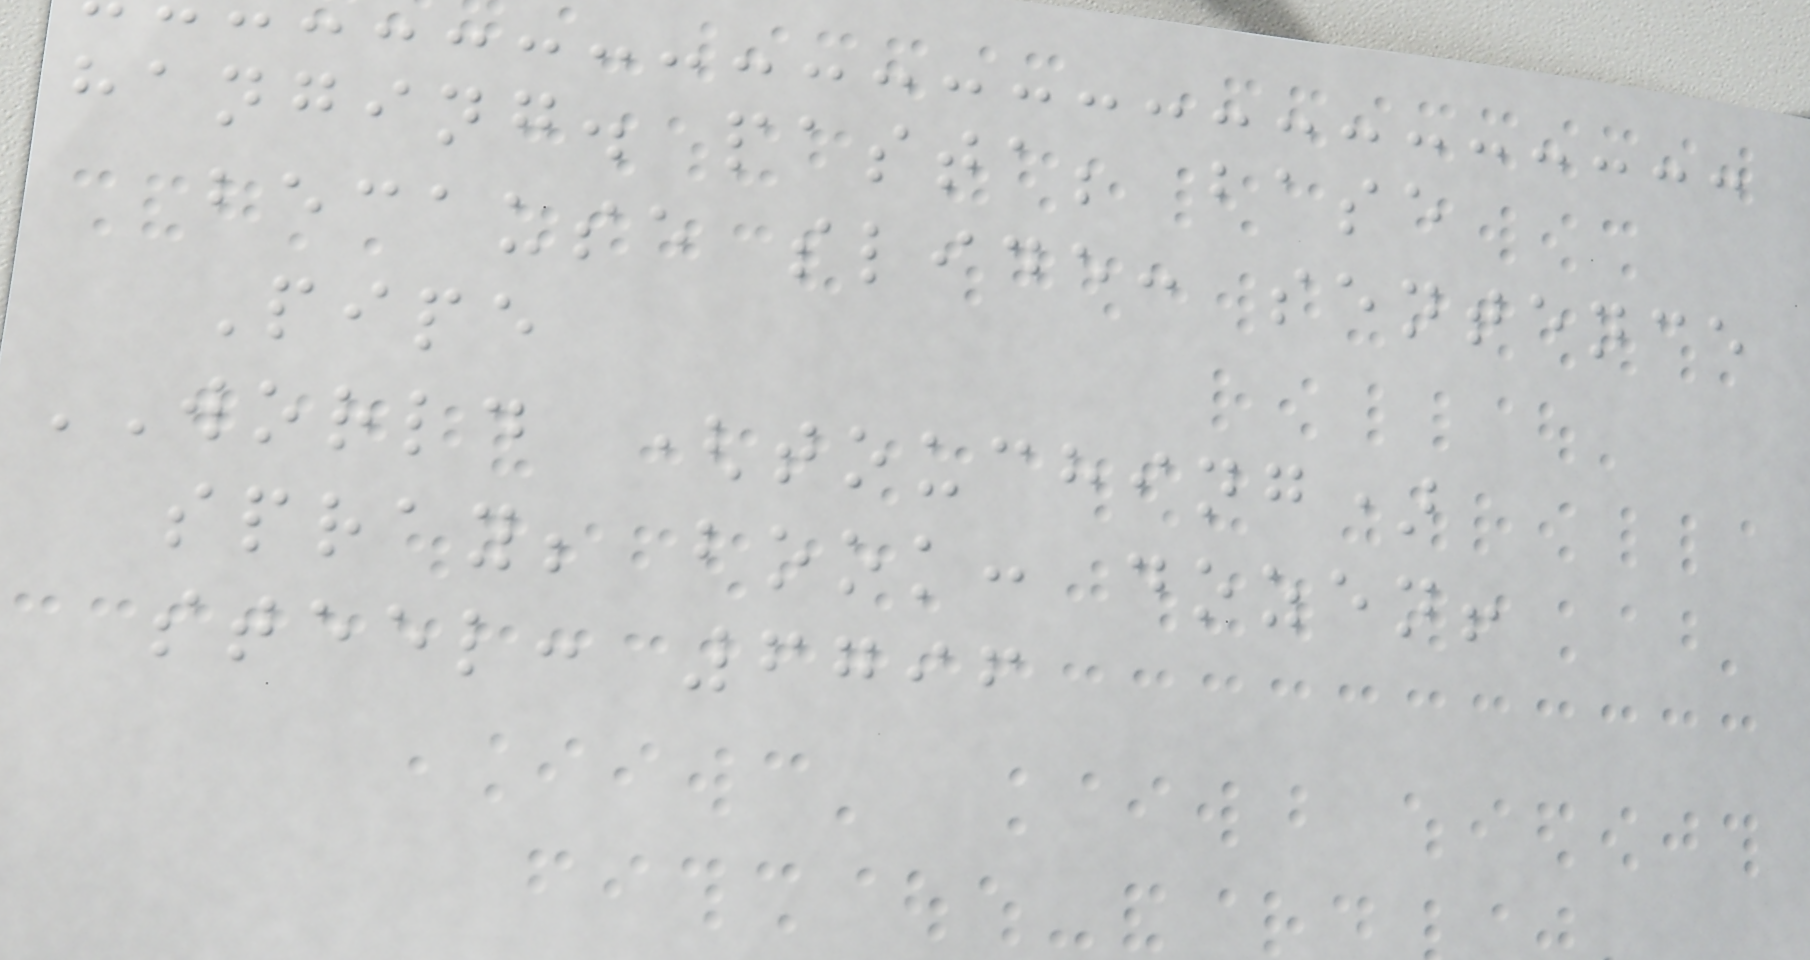hanging. pasta; base
because slide: sentence
Pipe
WORLD (touching)
spray; book: dozen!
steel: 6796
